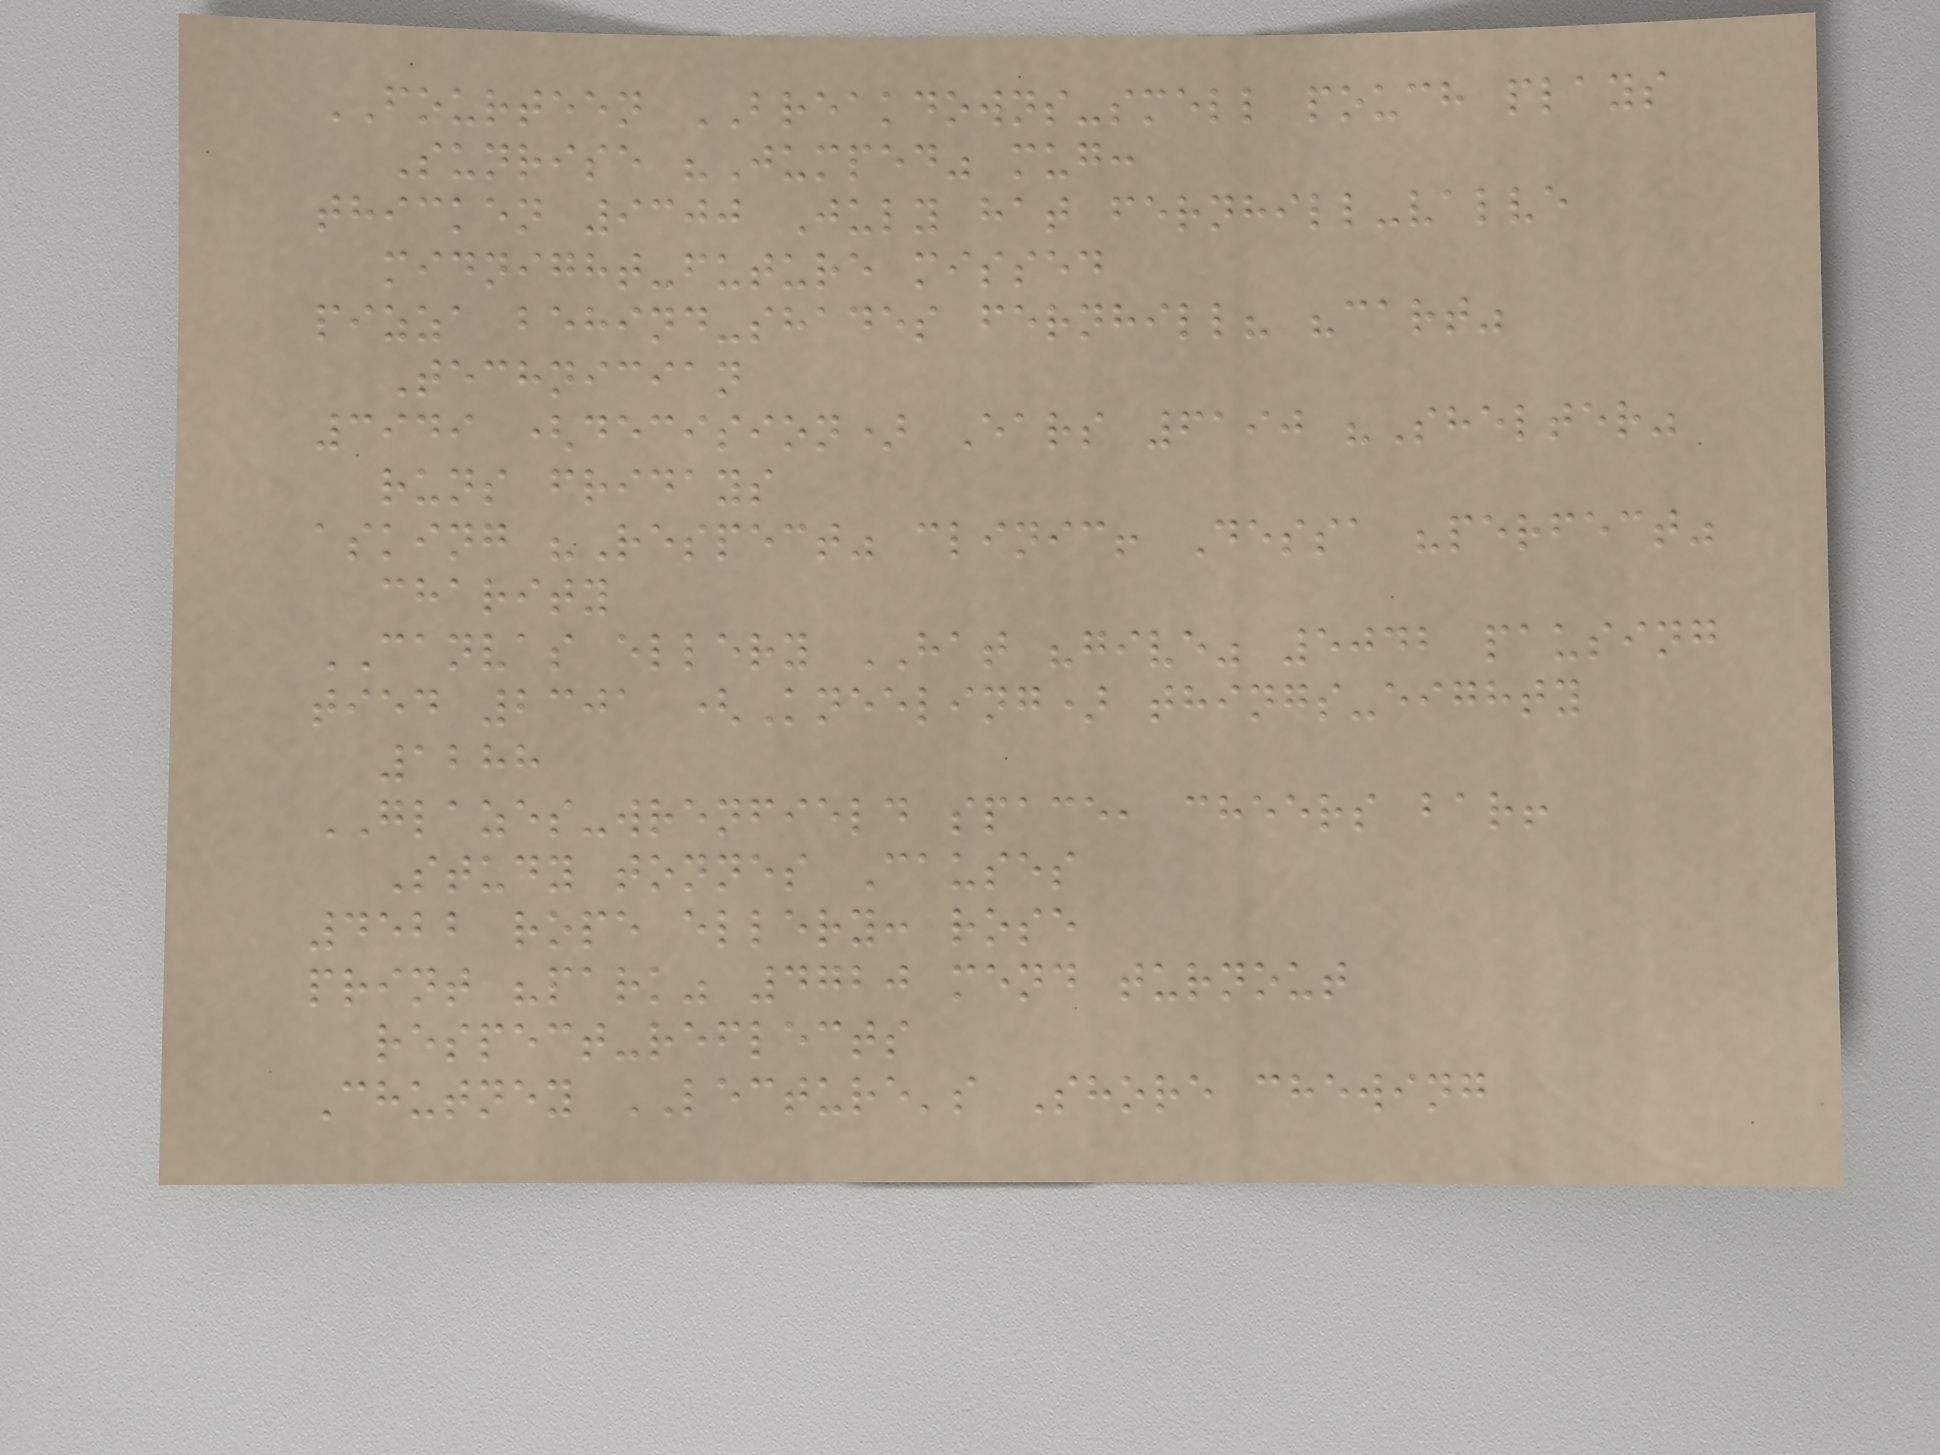FOURTEEN BREAKDOWNS-smell pouch plays
Sunrise "Jumped" mug:
thicken 9300 July hat fernhill-valve
midnight-future missed
pizza behind-shades fernhill? "cart"
Technician
3949 (decision) Ears 6190 "Shelter"
runs fridays
asking "Respect" clinic! Dessa "perfect"
charity
CANVAS ellery HAT "give" 5042 pausing
tied 2301 (Kneeling) things-eighty
1288
GLAZES-wrenfield space, cheers bar!
Study tonnes Causes
4522 rope ellery: rose
print "park" 4720 mend turnout
respect-reflects
Chutney LECTURE's Shore chewing
